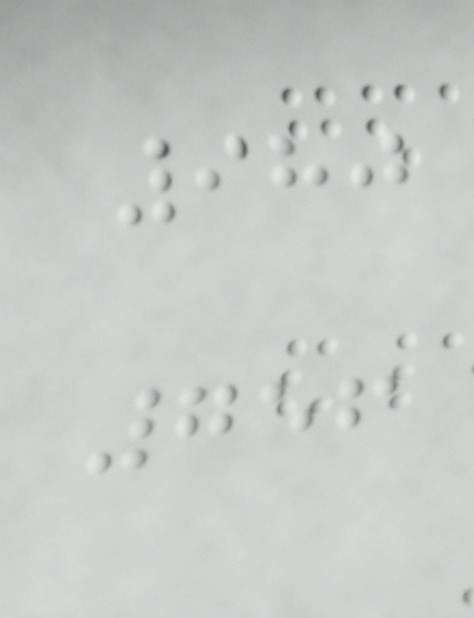980
756
